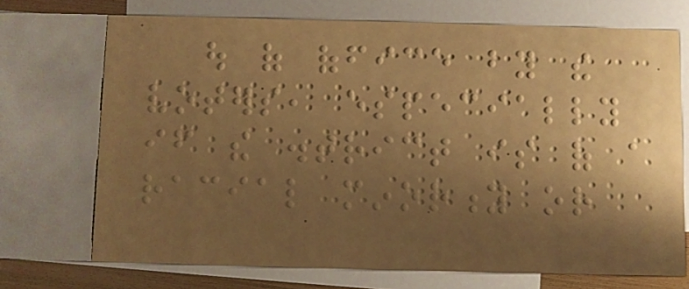out of office by the
voters, especially
if the district is of a
racial minority or
